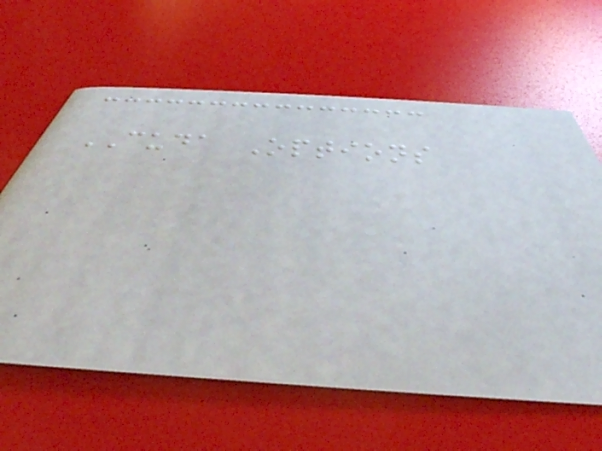CUDA Options
